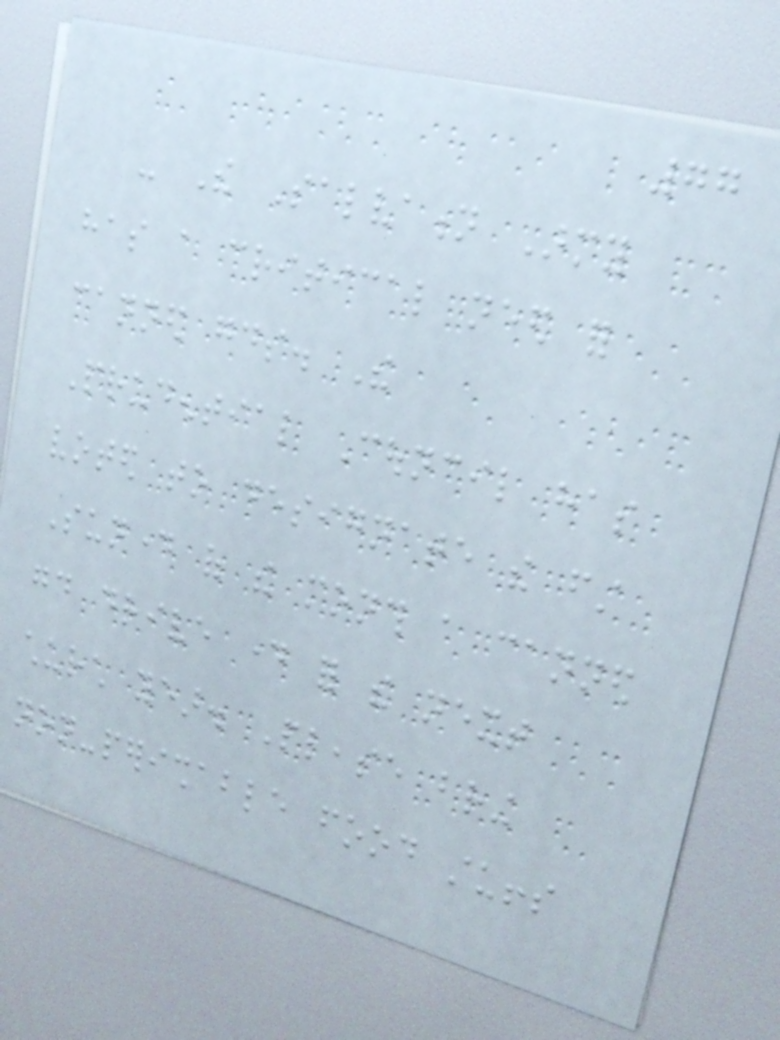77
- The Salvation Army
has a critical need for
canned goods. The
Prudential Council has
voted to designate the first
Sunday of the month a canned
good drive day for the next
church year. Please bring
non-perishable food stuffs
